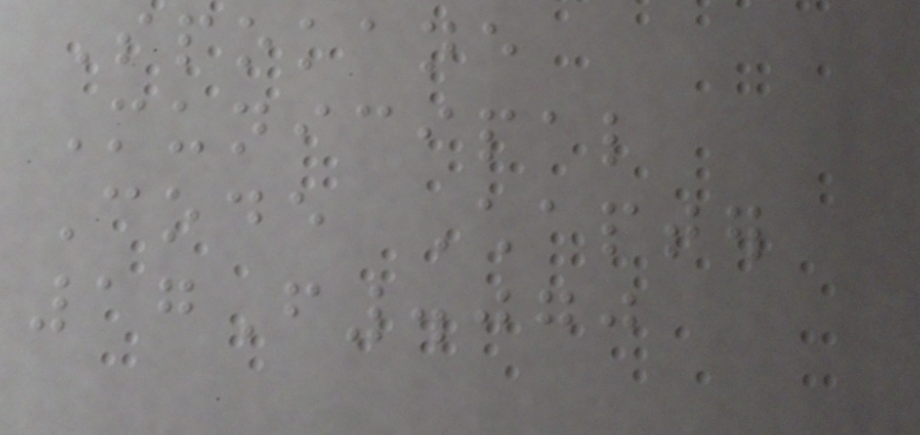Spokane
Municipal
Code Chapter
17F.070
